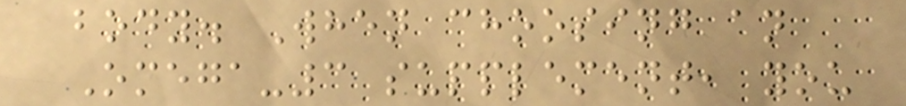body. When choosing an
Omega-3 supplement, you
